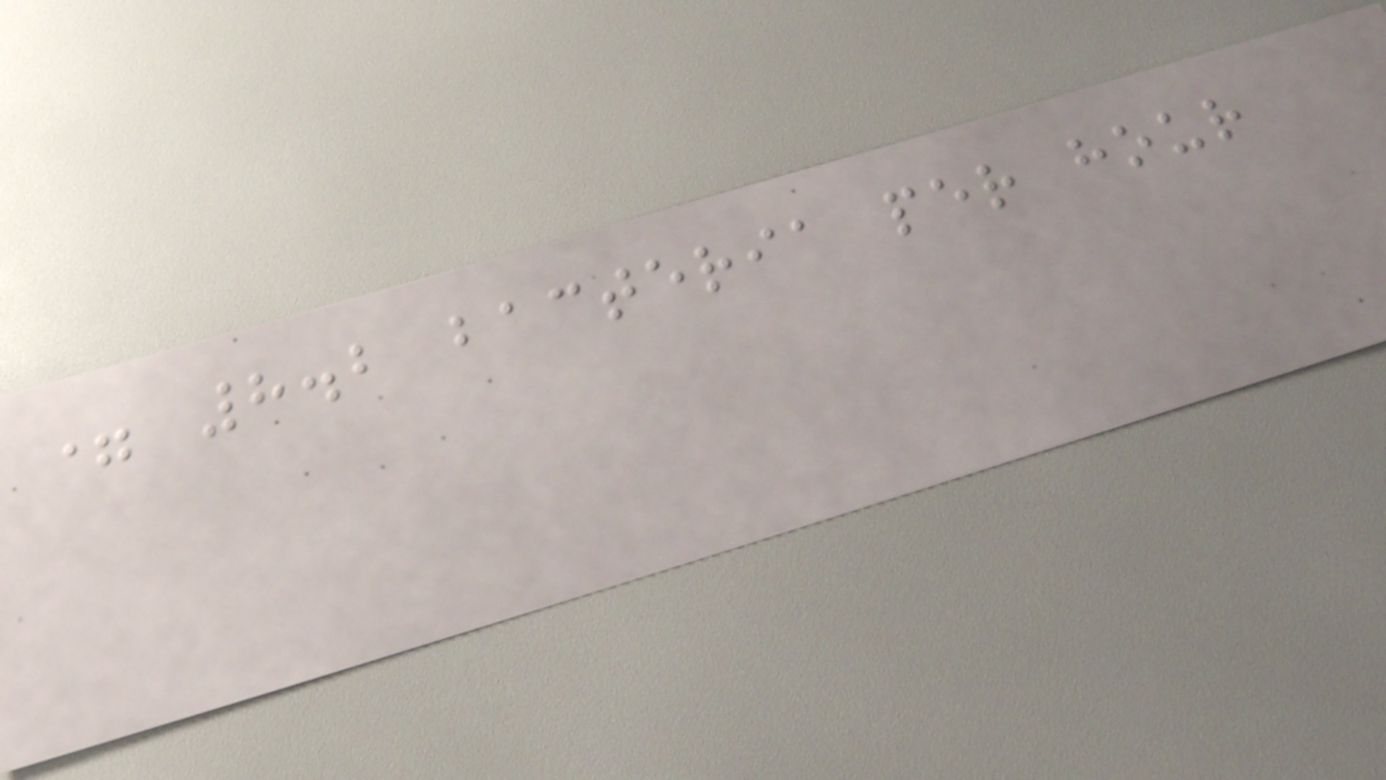= 8.2 bacteria per hour
